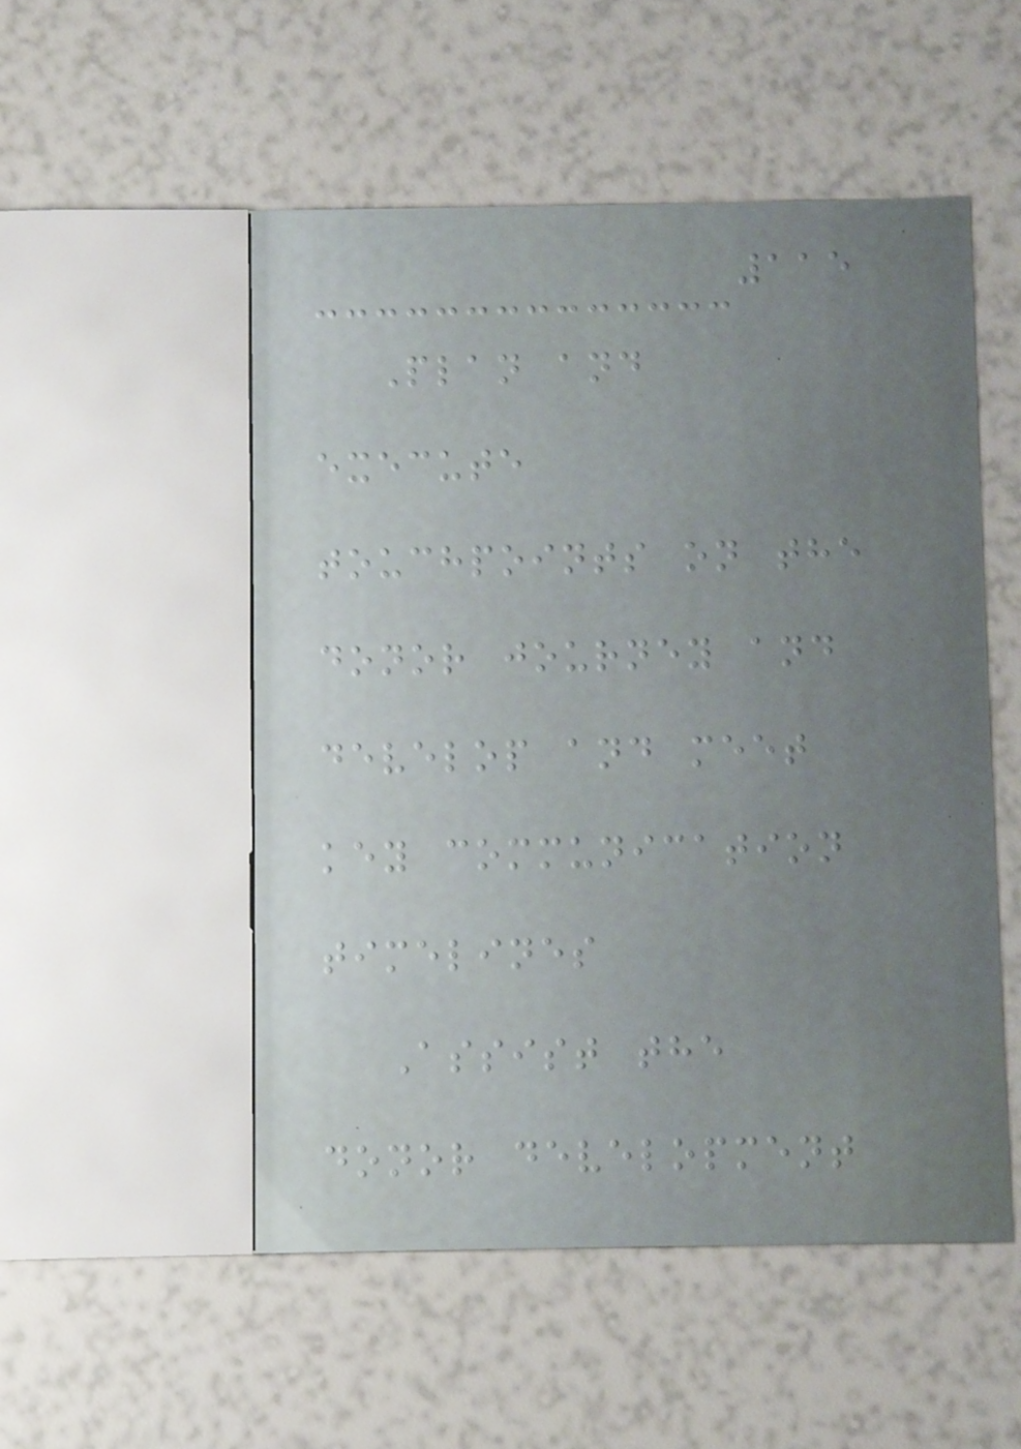115
Plan and
execute
touchpoints on the
donor journey and
develop and meet
key communication
timelines
Assist the
donor development
